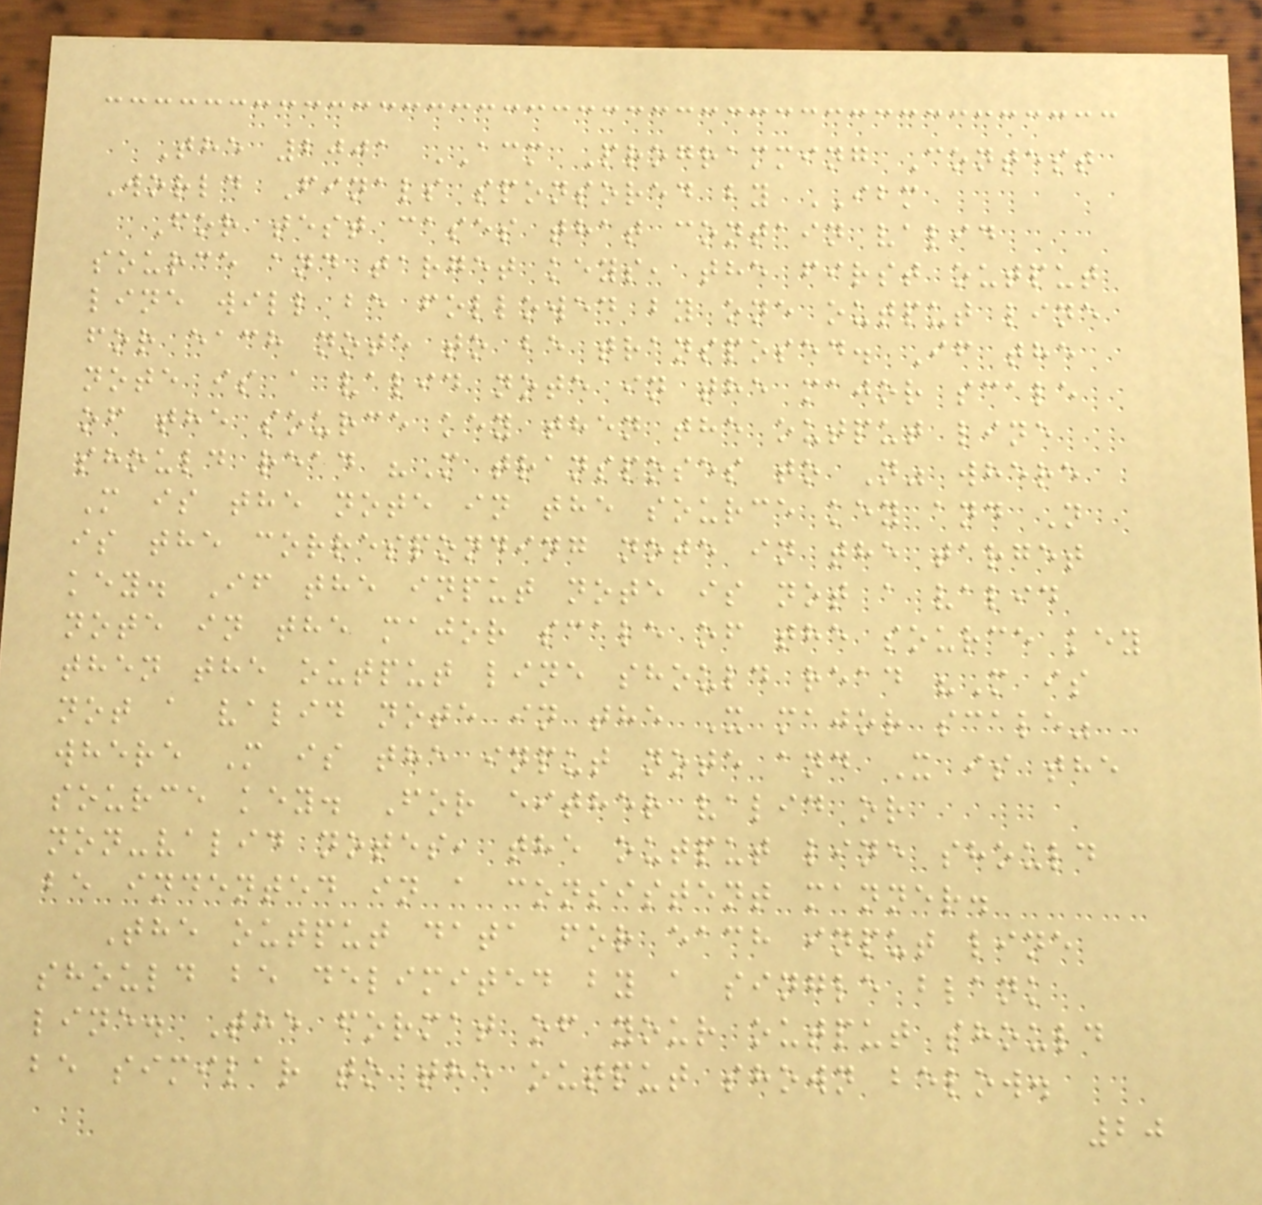The 2001 ACM Programming Contest
World Finals sponsored by IBM
For test cases that contain valid
source and target keys, the first output
line will be followed by one output line
for each note to be transposed. If the
note is a valid note in the major scale
of the source key then the output line
should read "M transposes to N" where
M is the note in the source key and N
is the corresponding note in the target
key. If the input note is not a valid
note in the major scale of the source key
then the output line should read "M is
not a valid note in the X major scale"
where M is the input note and X is the
source key. For either valid or
non-valid notes, the output line should
be indented in a consistent manner.
The output data for each input line
should be delimited by a single blank
line. The format of your output should
be similar to the output shown below.
20
